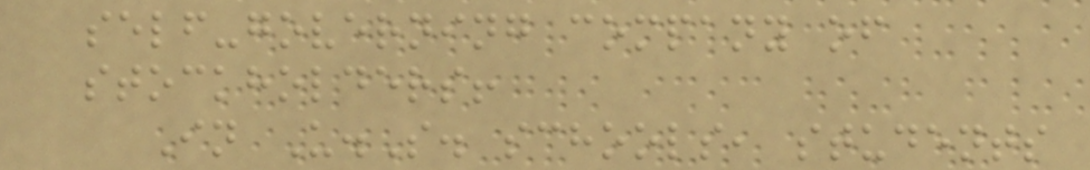self-governing company of
stockholders!
In U.S. schools, students
